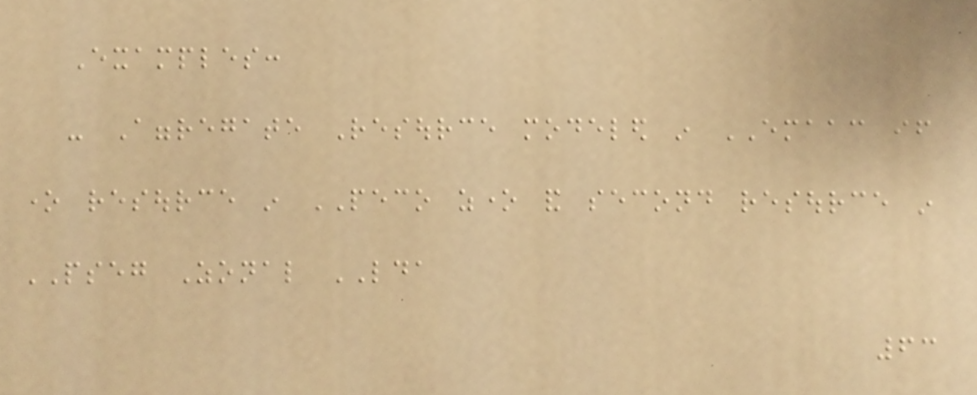Examples:
- Aggregate Resource modeled in EMAAC if
one resource in PECO zone and second resource in
PSEG Zonal LDA
63
